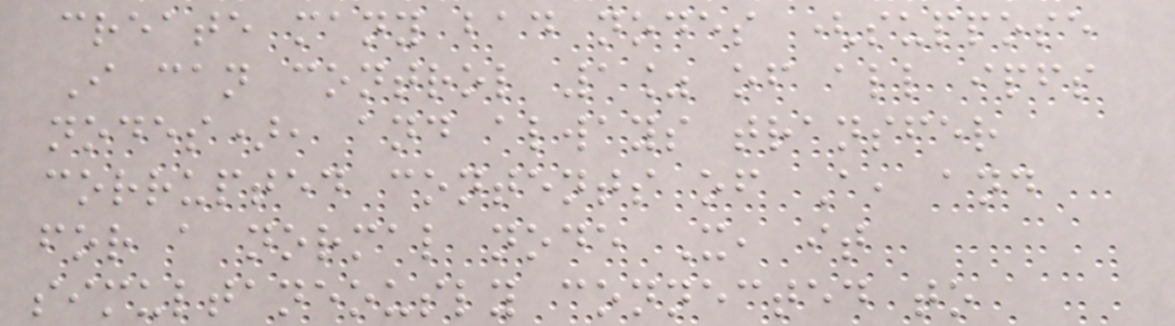create many bad nodes (suppose
I can control 1% of all ipfs
nodes), and always transfer
corrupted contents of A, and
for a normal node X, it
simultaneously connected to
